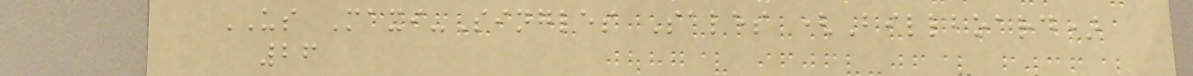US Maxi-Singles Sales (Billboard)
26
